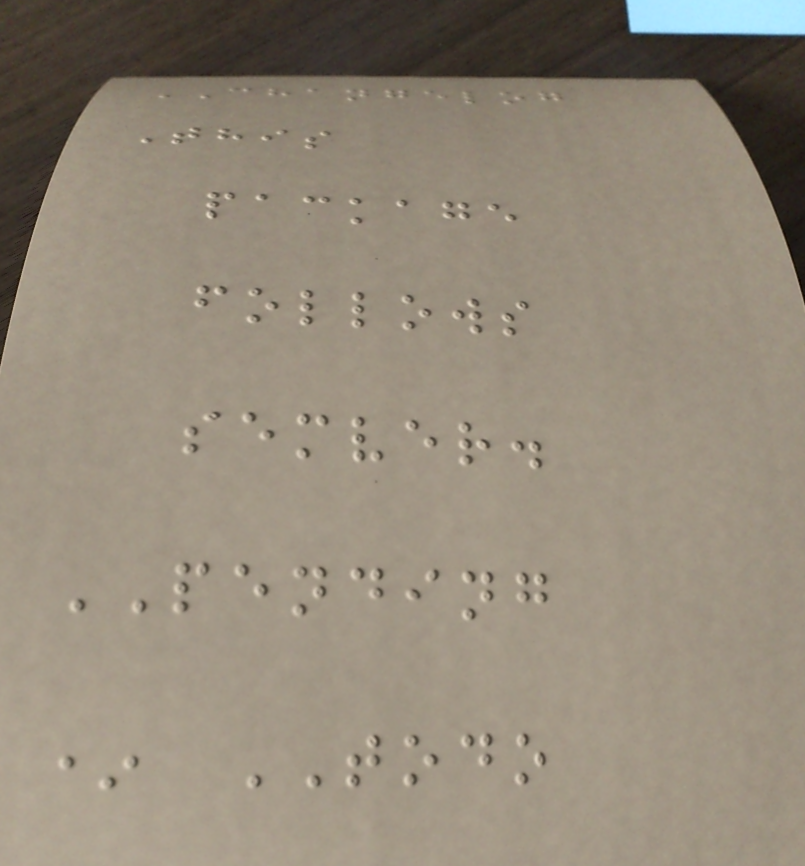CHANGELOG
This
package
follows
semver.
PENDING
* TODO
